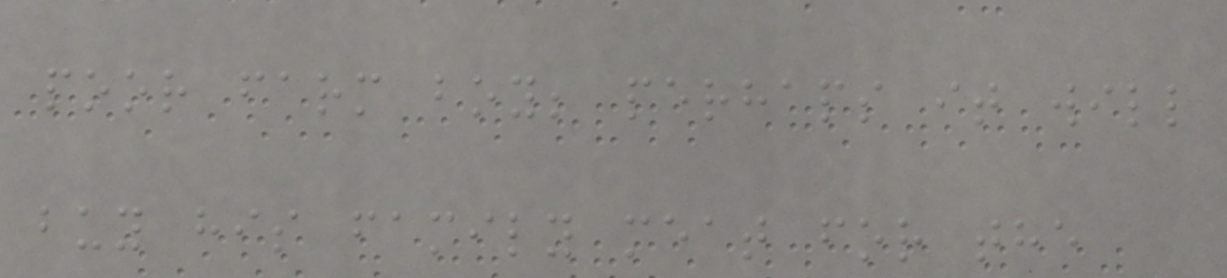poor farm boy; perhaps it will
buy his family meat for the
